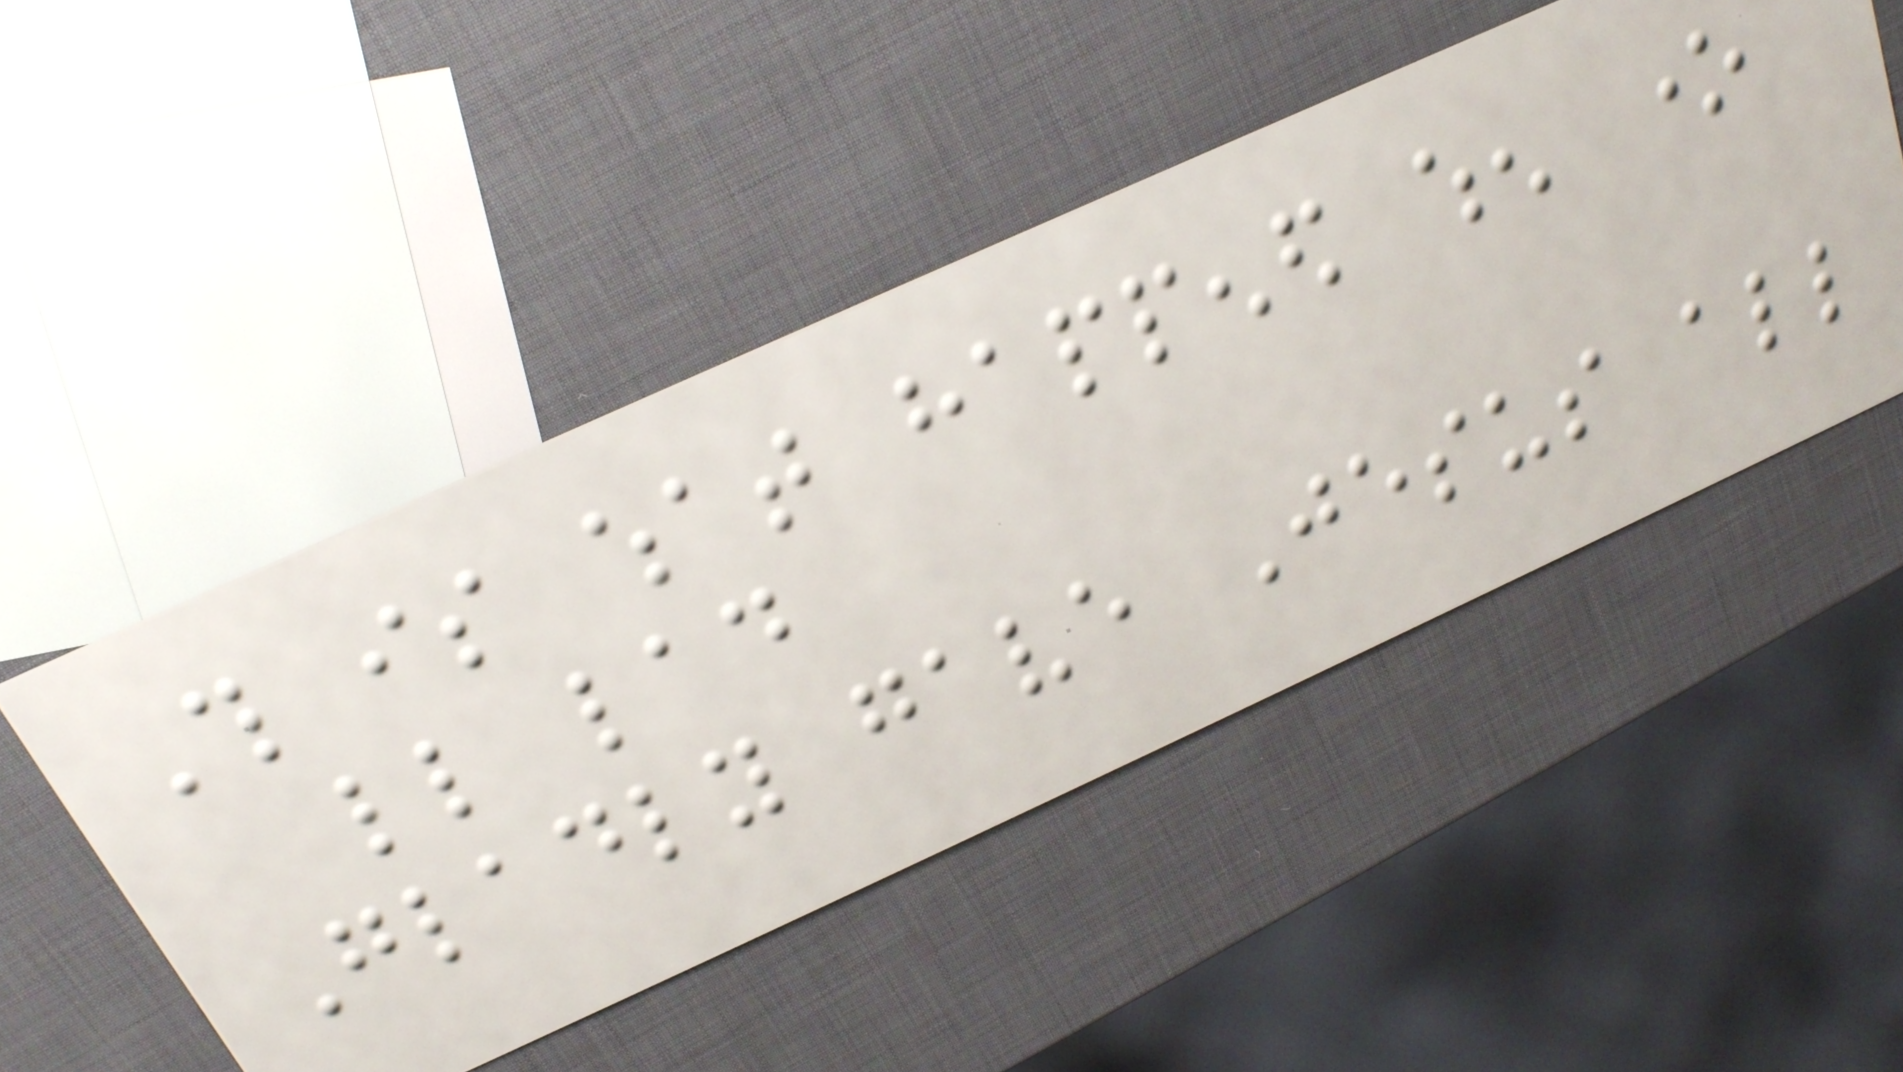This is what happened when one
little lad
Gladly gave Jesus all
